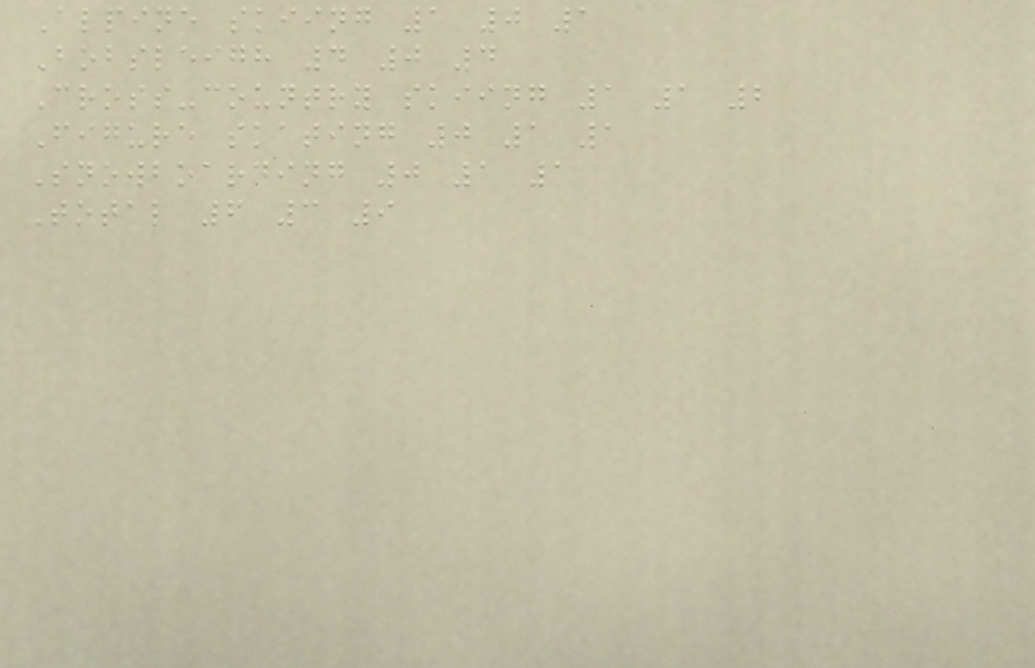Alpine skiing 1 0 1
Bobsleigh 4 0 4
Cross-country skiing 1 1 2
Figure skating 0 1 1
Snowboarding 0 1 1
Total 6 3 9
